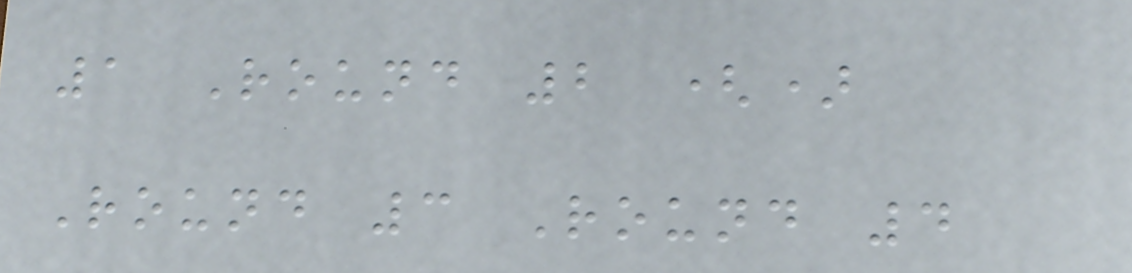1 Round 2 ()
Round 3 Round 4
